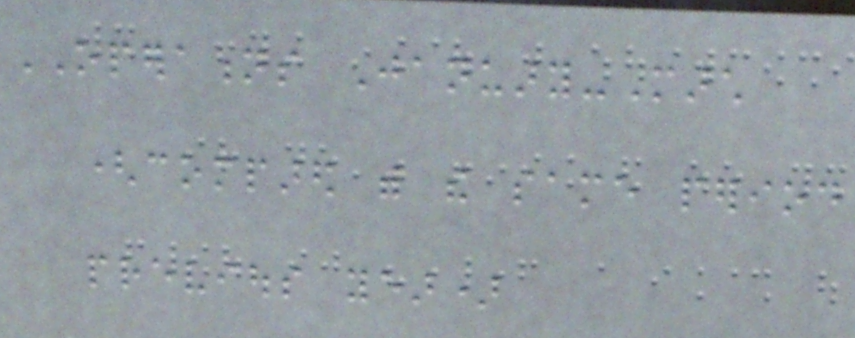OPERATIONS January-March
(compared with the same period
previous year)
